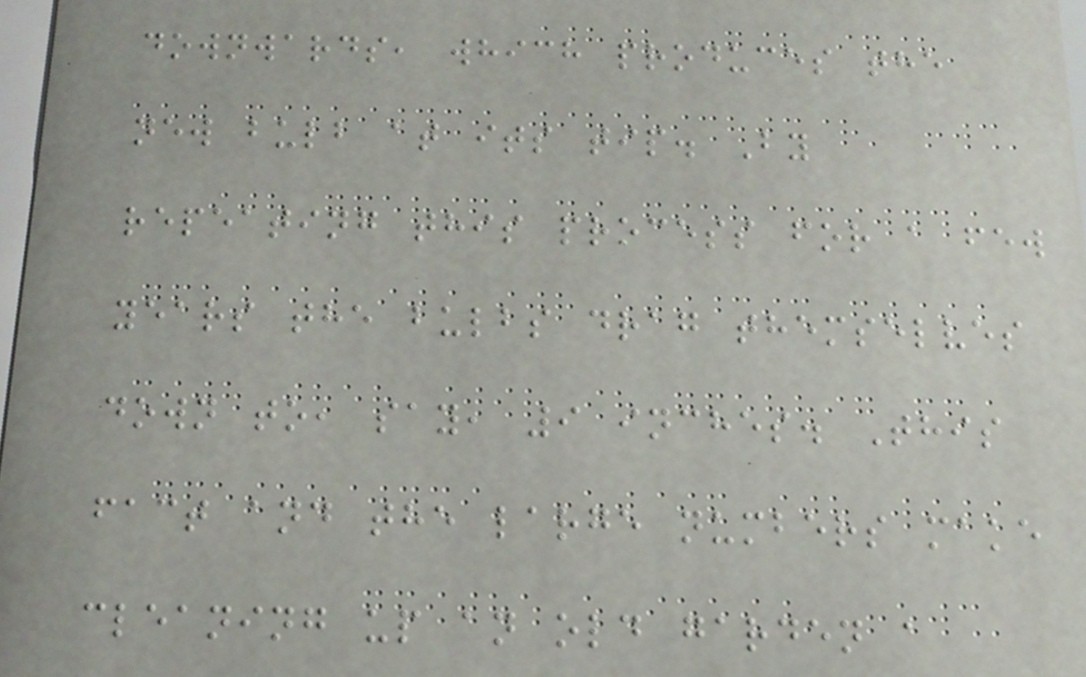downwards, which produces the
new bulb at its tip. By
repeating this process for a few
years the bulbs drag themselves
down to, say, 9 inches. This
fact and the large numbers make
cleaning up an old garden a
